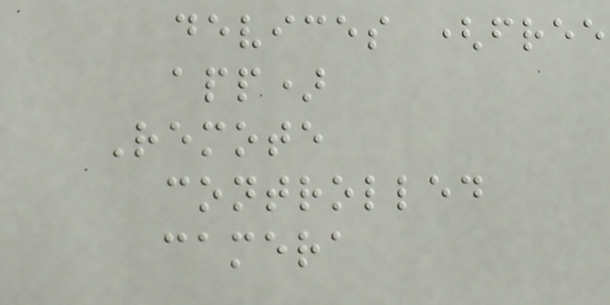devices (free
app)
Remote
controlled
camera
